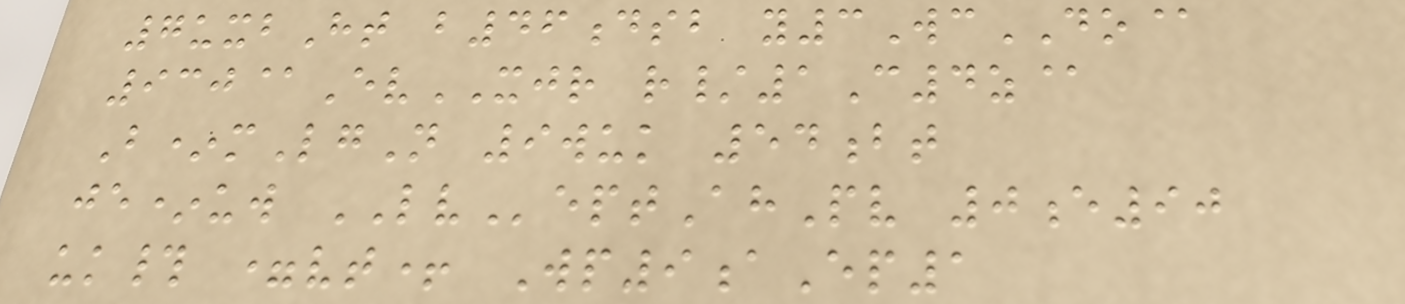7uxbHt b46dsb y3WcDO@
930@EvXJR r/1C4z@
B*mLgN 9wuk 54bt
je*uw LVeptAhPv 0e90
uk# =vt+ Wp9aEp1
